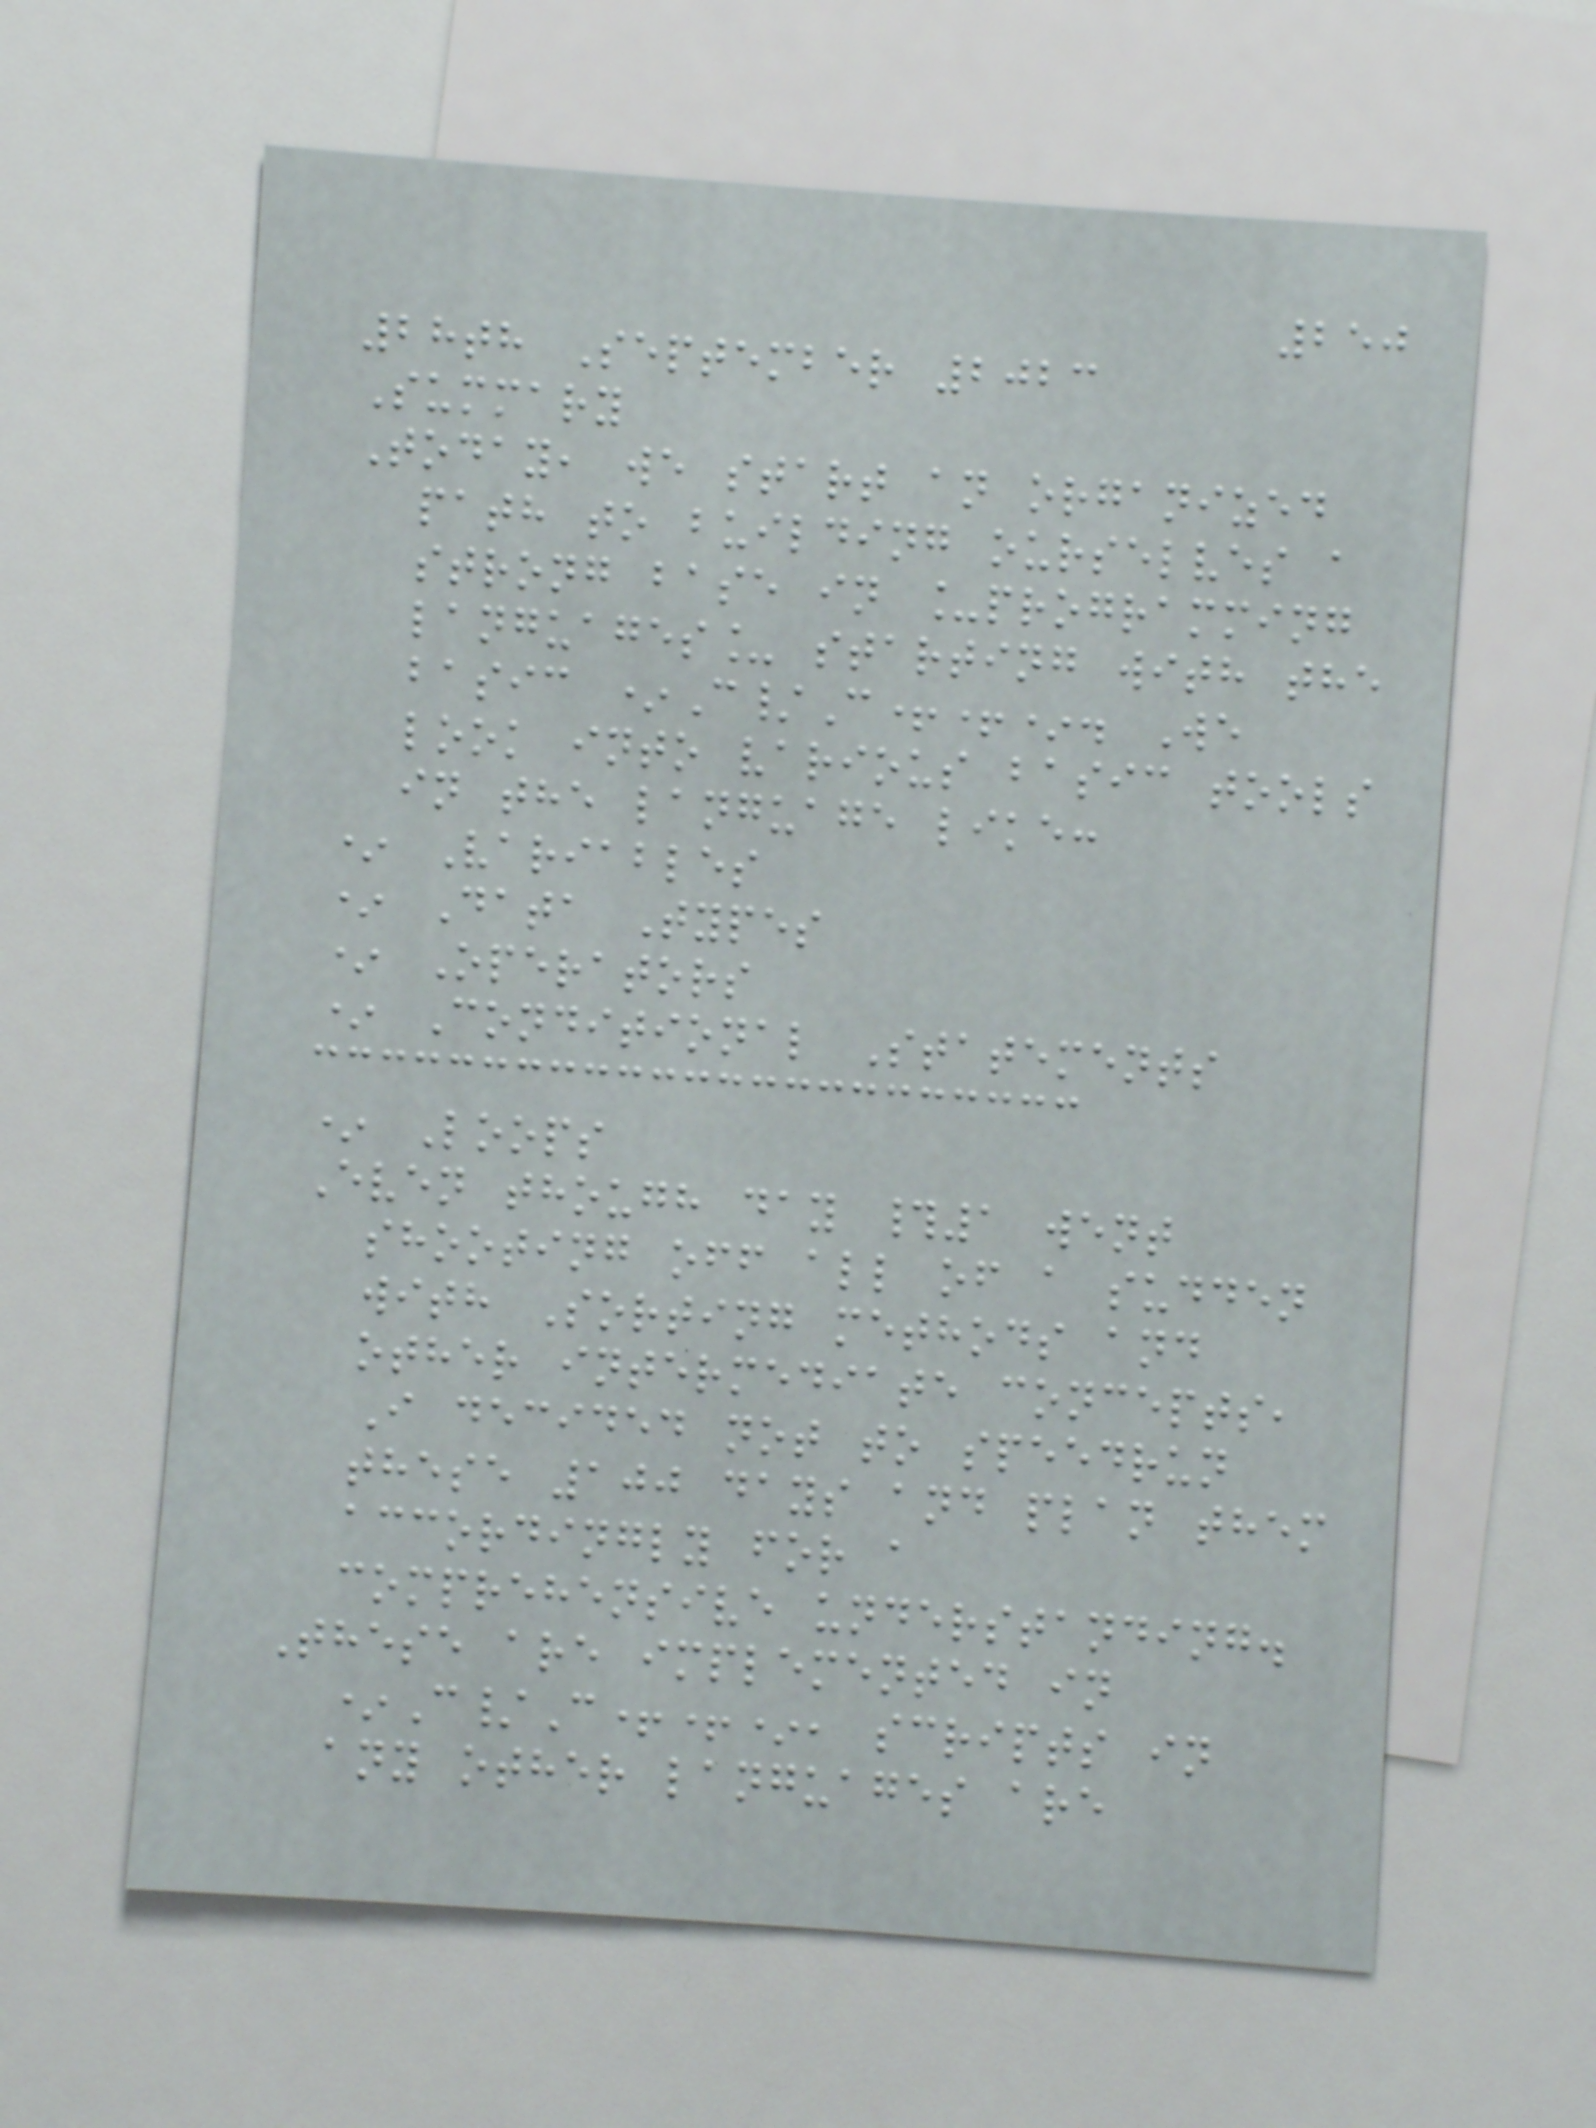250
28th September 2023
Summary
Today, we start an organized
path to building ourselves a
strong base in _programming
languages_ starting with the
basic *C/C++*. We
look into various basic tools
in the language like:
* Variables
* Data Types
* Operators
* Conditional Statements
* Loops
Even though day #1 went
shooting off all of a sudden
with Sorting methods and
other intermediate concepts,
I decided not to speedrun
these 100 days and plan them
accordingly for a
comprehensive understanding.
These are implemented in
*C/C++*, scripts in
any other languages are
